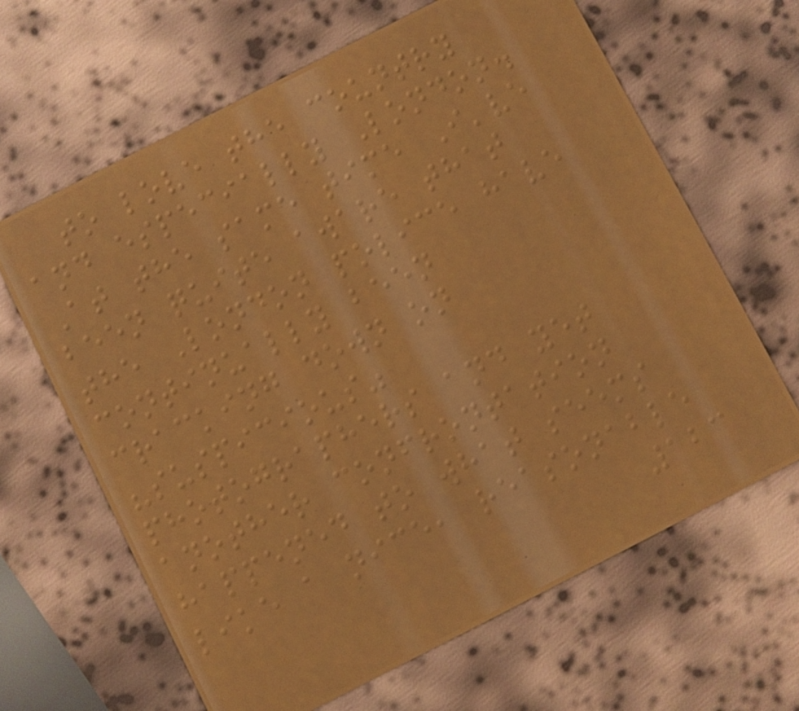to love the country
and especially London.
At the same time I've
been quite aware that
the London police have
continually been
cracking down on
"suspicious"
photographers and yet
another confrontation
happened to what seems
like a nice, reasonable
123
